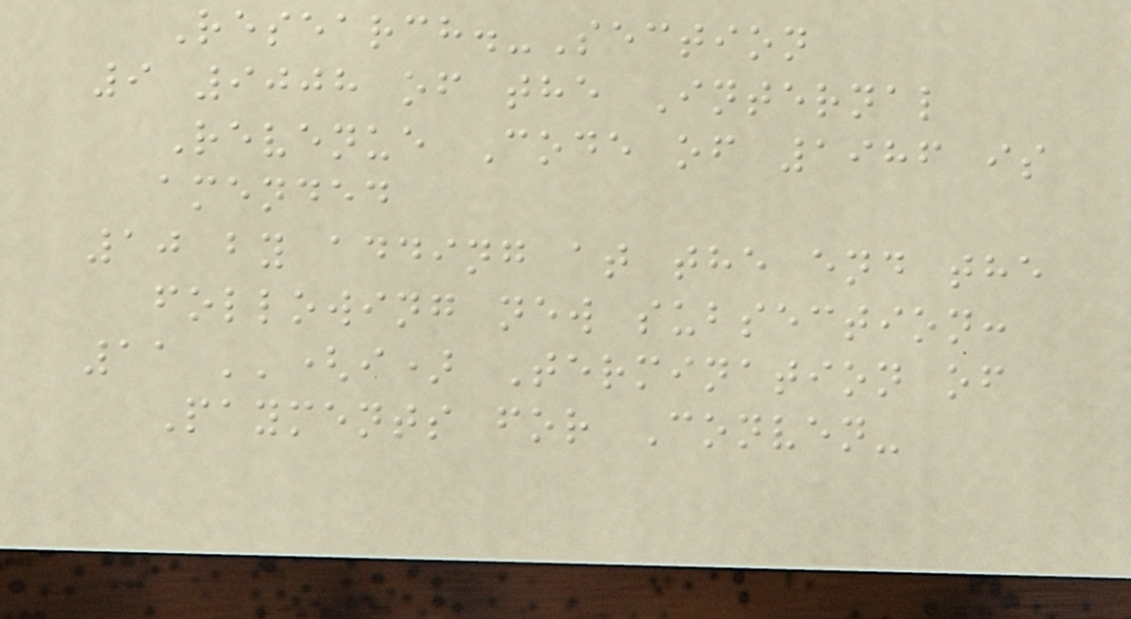Research.-Section
9 9008 of the Internal
Revenue Code of 1986 is
amended
10 by adding at the end the
following new subsection:
11 ''(i) Termination of
Payments for Conven-
